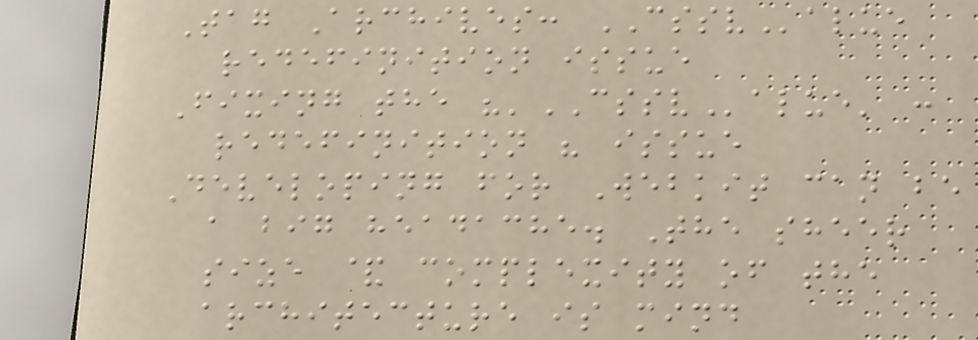Tag Archives: CSSValue
redefinition issue
Fixing the "'CSSValue' :
redefinition " issue
Developing for Webkit can be
a big headache. The sheer
size & complexity of the
architecture is mind
